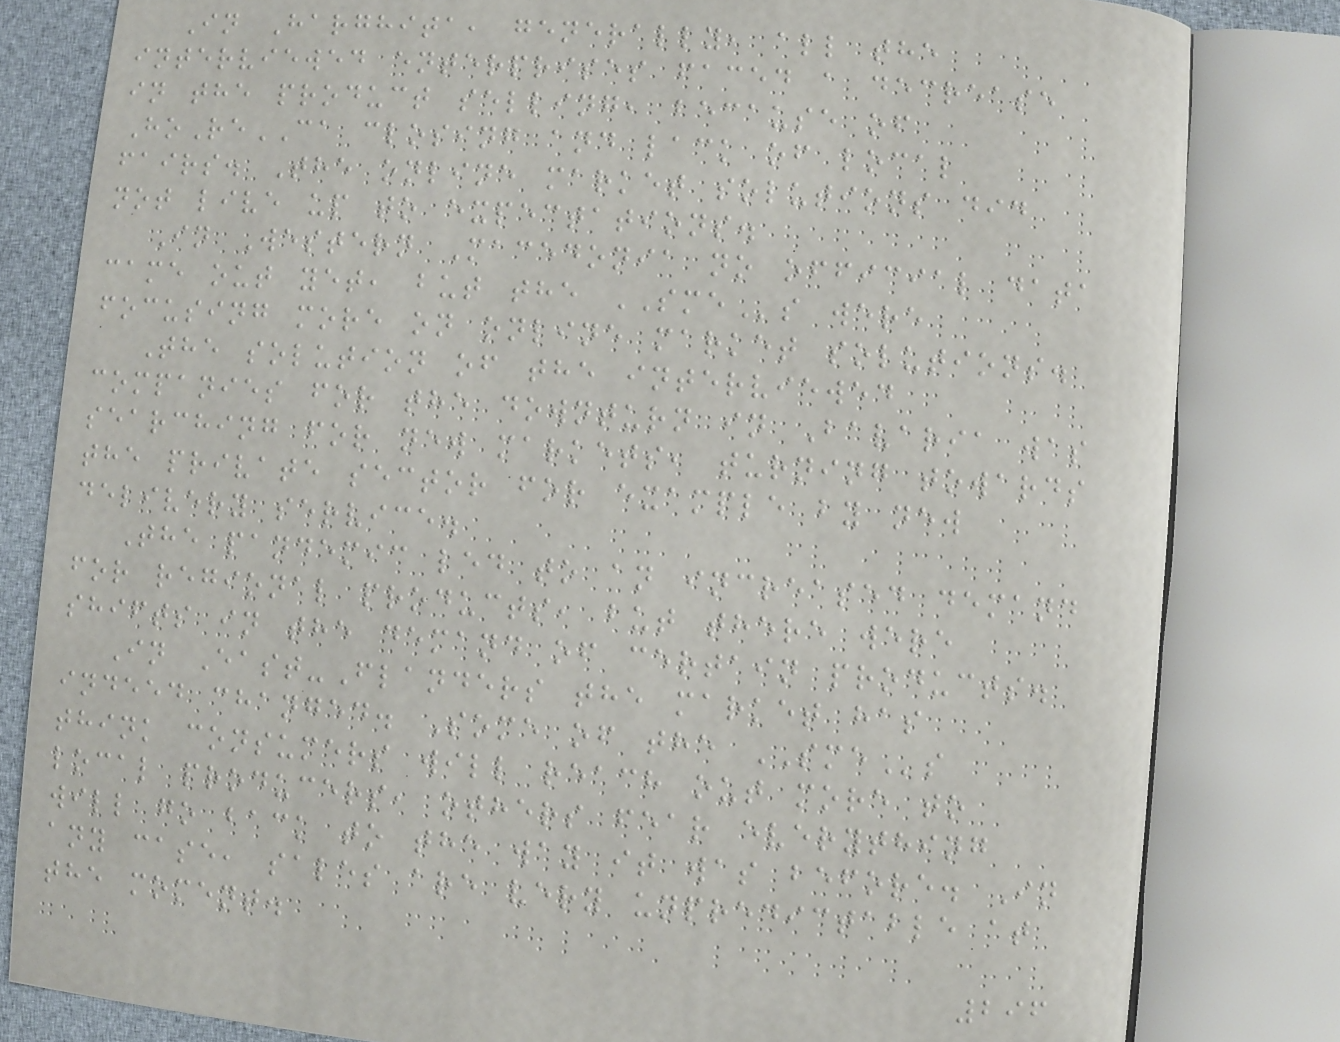In Harghita, generally, all the
interviewed enterprises faced a decrease
in the product selling, because of
HoReCA closing and lack of local
fairs. The online market solutions did
not live up to expectations.
In Western Macedonia no official data
came out yet, but the SMEs were
focusing more on online market solutions.
The solution of the interviewed
companies for the downturn in Bavaria was
searching for new markets, turning towards
the private sector for example by new
delivery service.
The pandemic led to an increased demand
for regional products, but there were
shifts in the demand of certain products.
In East-Flanders the market has
indeed changed. Some of the SMEs
think consumers will reach out more to
local producers, others fear everything
will go back to the way it was before. In
any case, sales are very unpredictable at
the moment.
296
